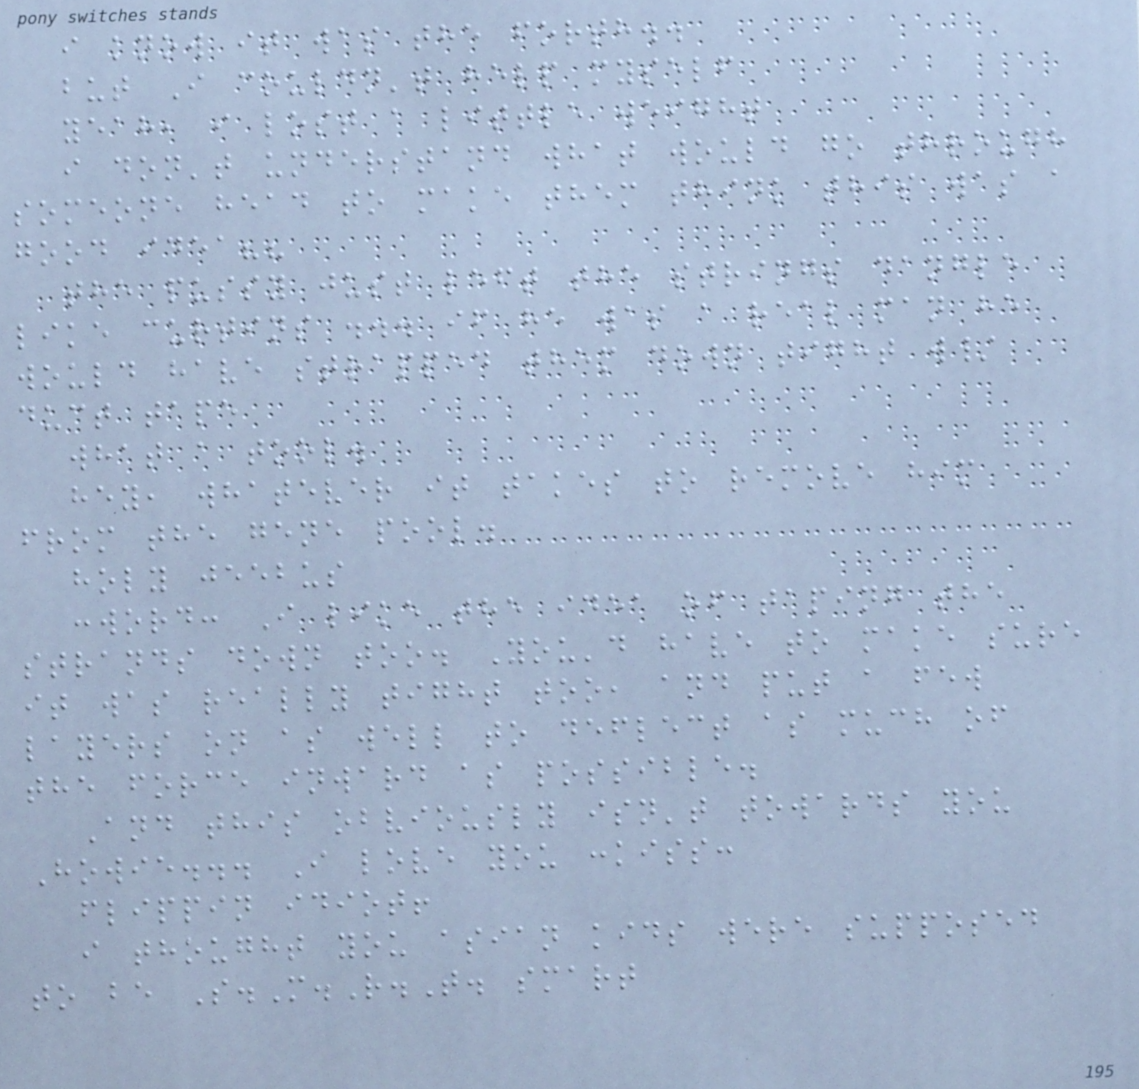i know it was the forth..
but I couldn't help myself
yeah, i lost a little weight
i don't understand what would go through
someone head to make them think this was a
good idea??
the pussy just left the strings dangle
like curtins ... if he was a real man he
would have strapped them down tight w/
duct tape
what a tool.
hey, whatever it takes to remove him
from the gene pool.
holy jeebus
:word: I like the idea of taping the
strands down too. You'd have to make sure
it was really tight too, and put a few
layers on as well to deflect as much of
the force inward as possible.
And this obviously isn't towards you
Howie... I love you :kiss:
flippin idiot!
i thought you asian kids were supposed
to be S.M.R.T. smart
